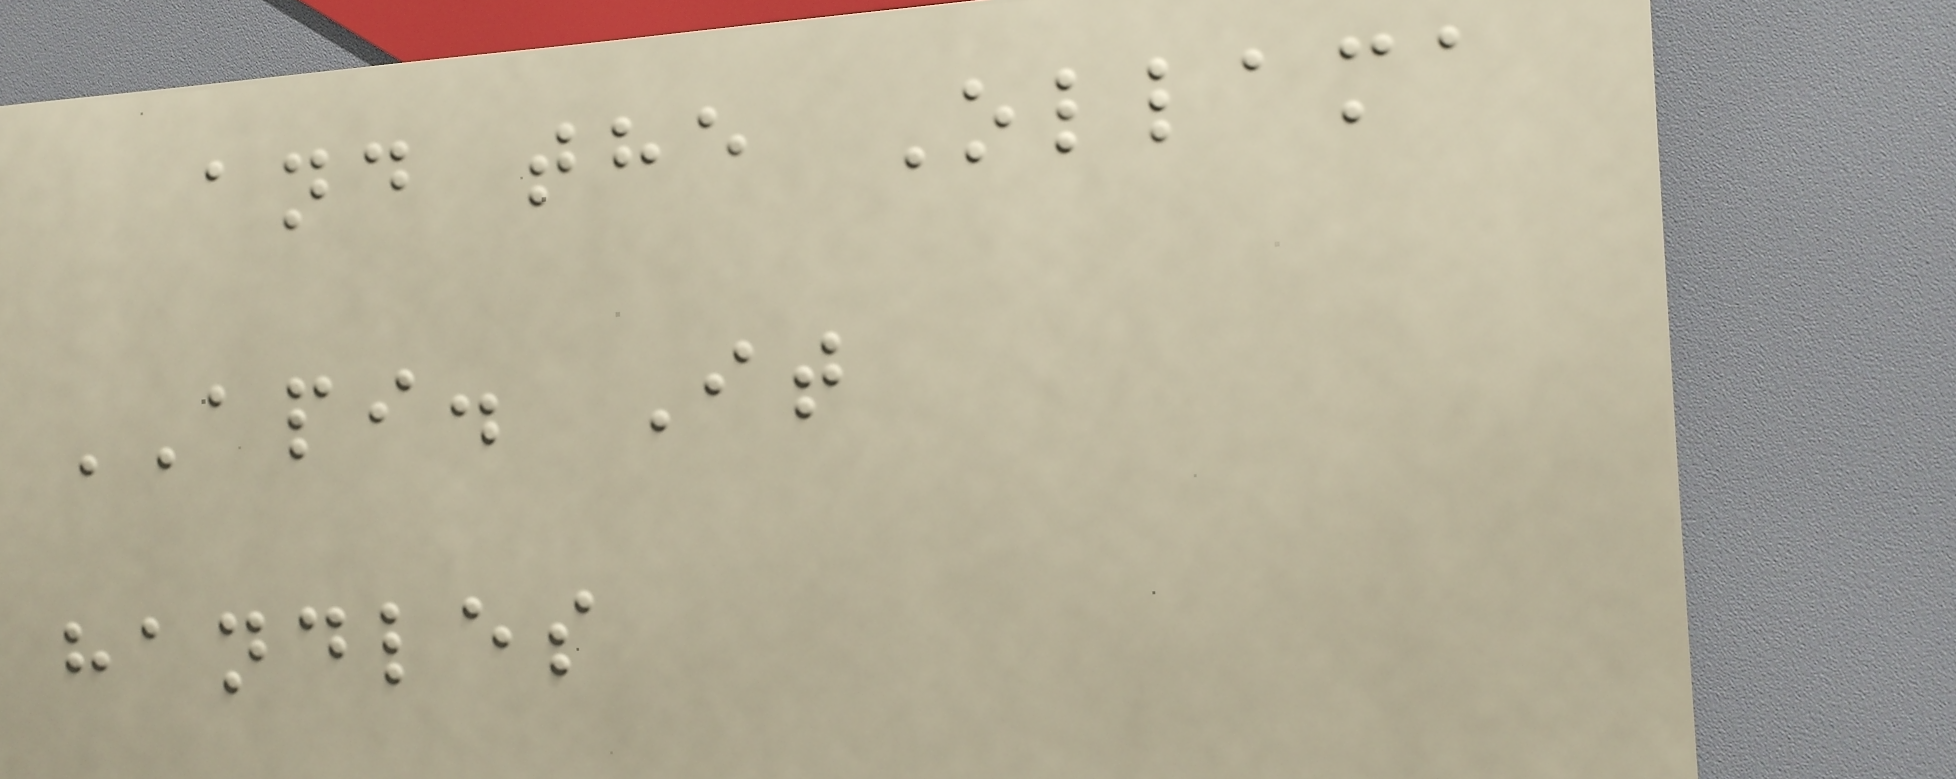and the Ollama
API. It
handles
